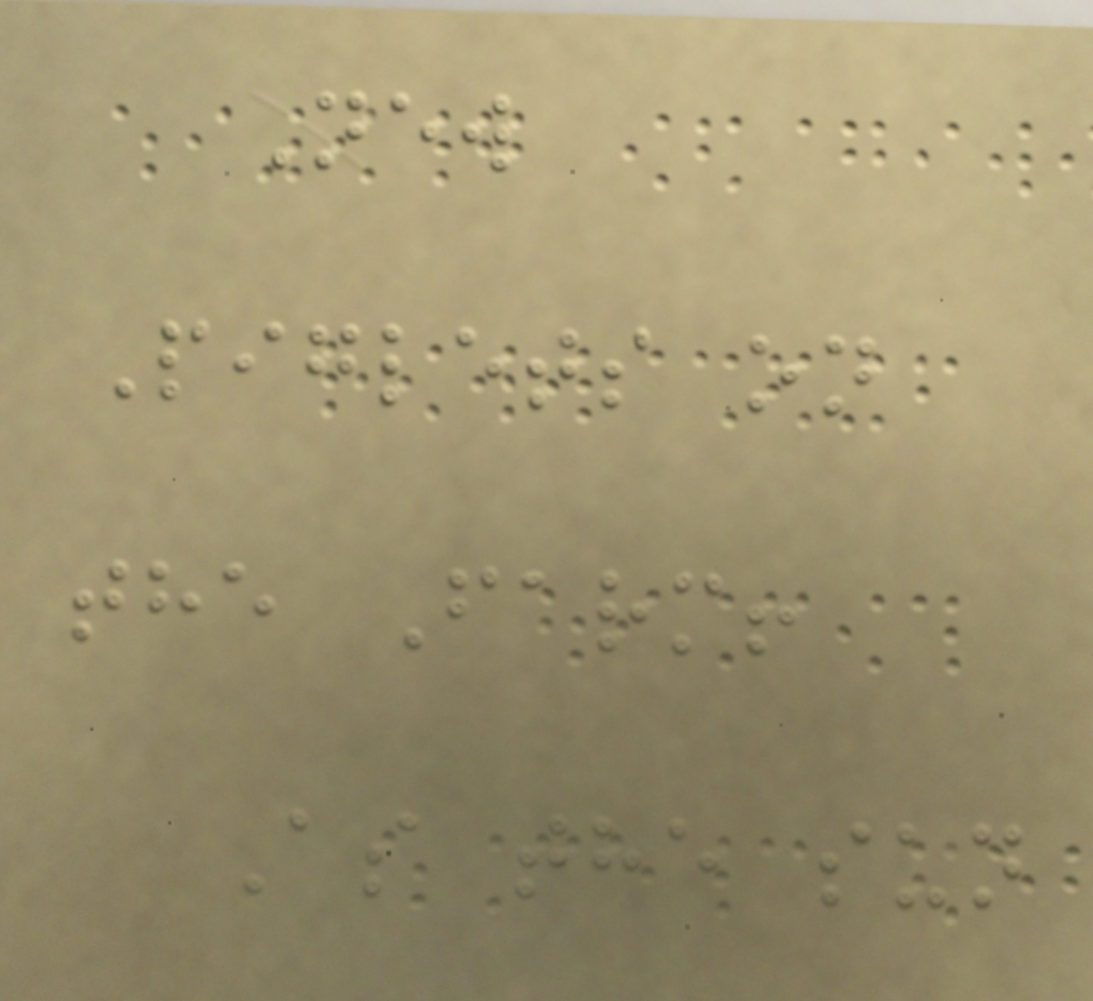New
Piglets on
the Farm!
As the sun
